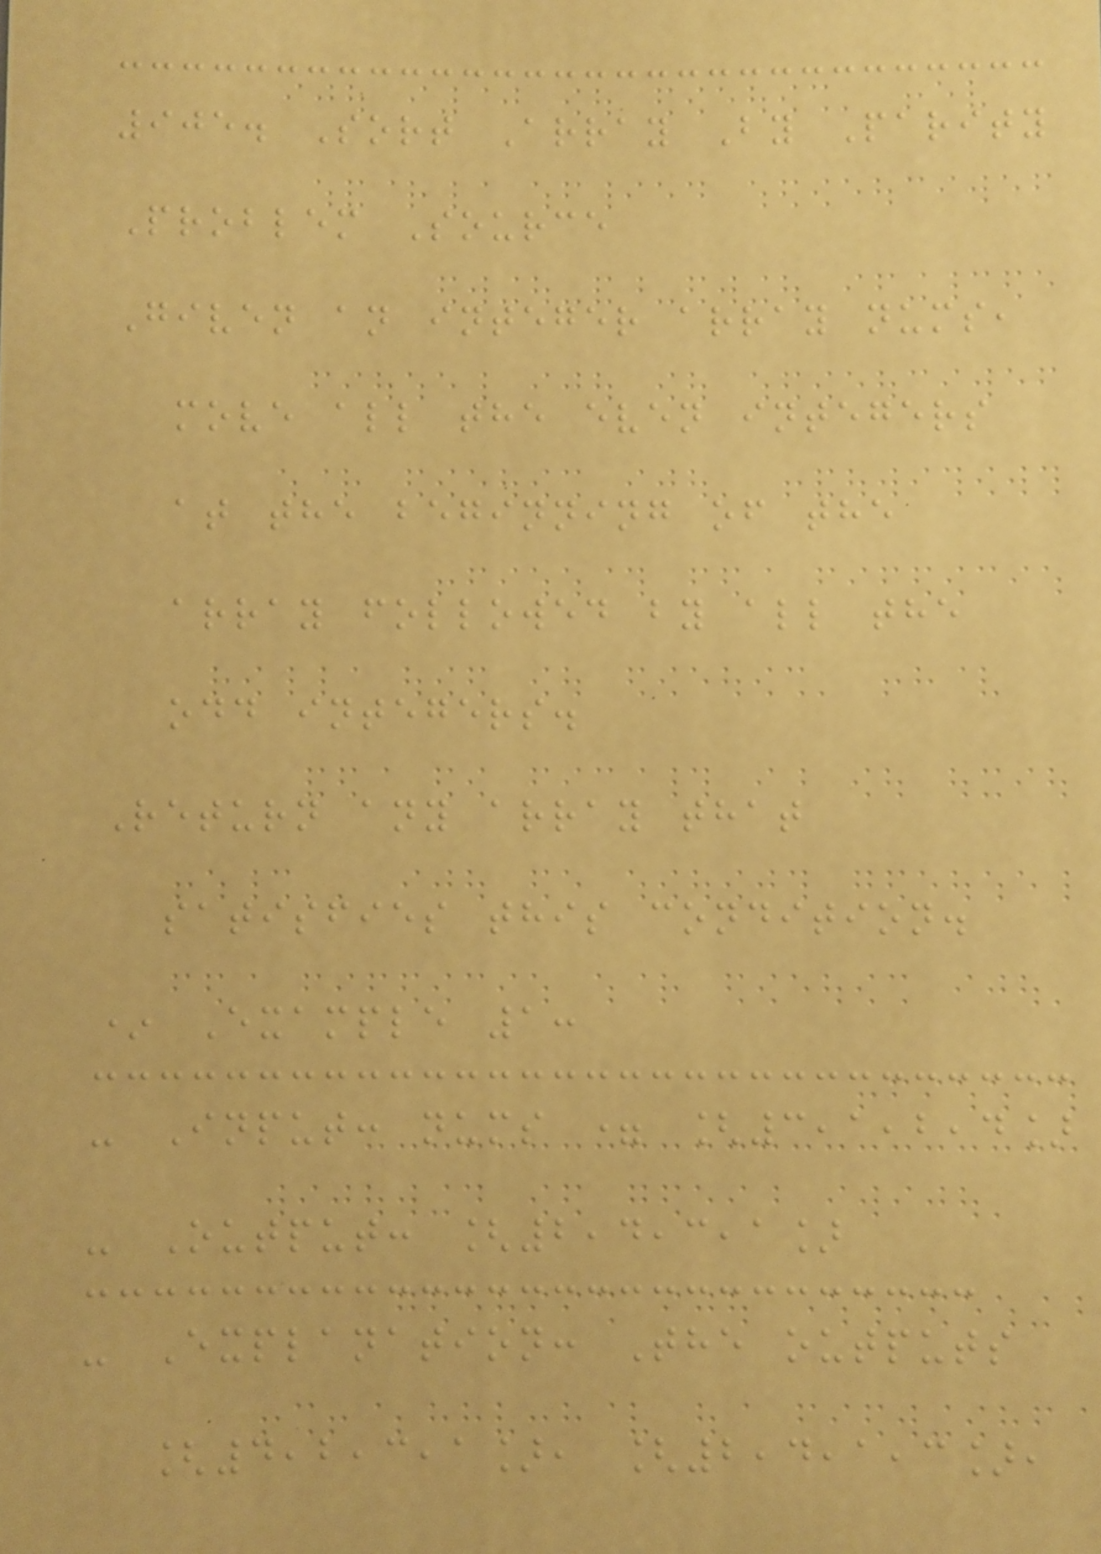905. Sort Array By Parity
Problem Source
Given an integer array nums,
move all the even integers
at the beginning of the
array followed by all the
odd integers.
Return any array that
satisfies this condition.
* Example 1:
- Input: nums = [3,1,2,4]
- Output: [2,4,3,1]
- Explanation: The outputs
[4,2,3,1], [2,4,1,3],
